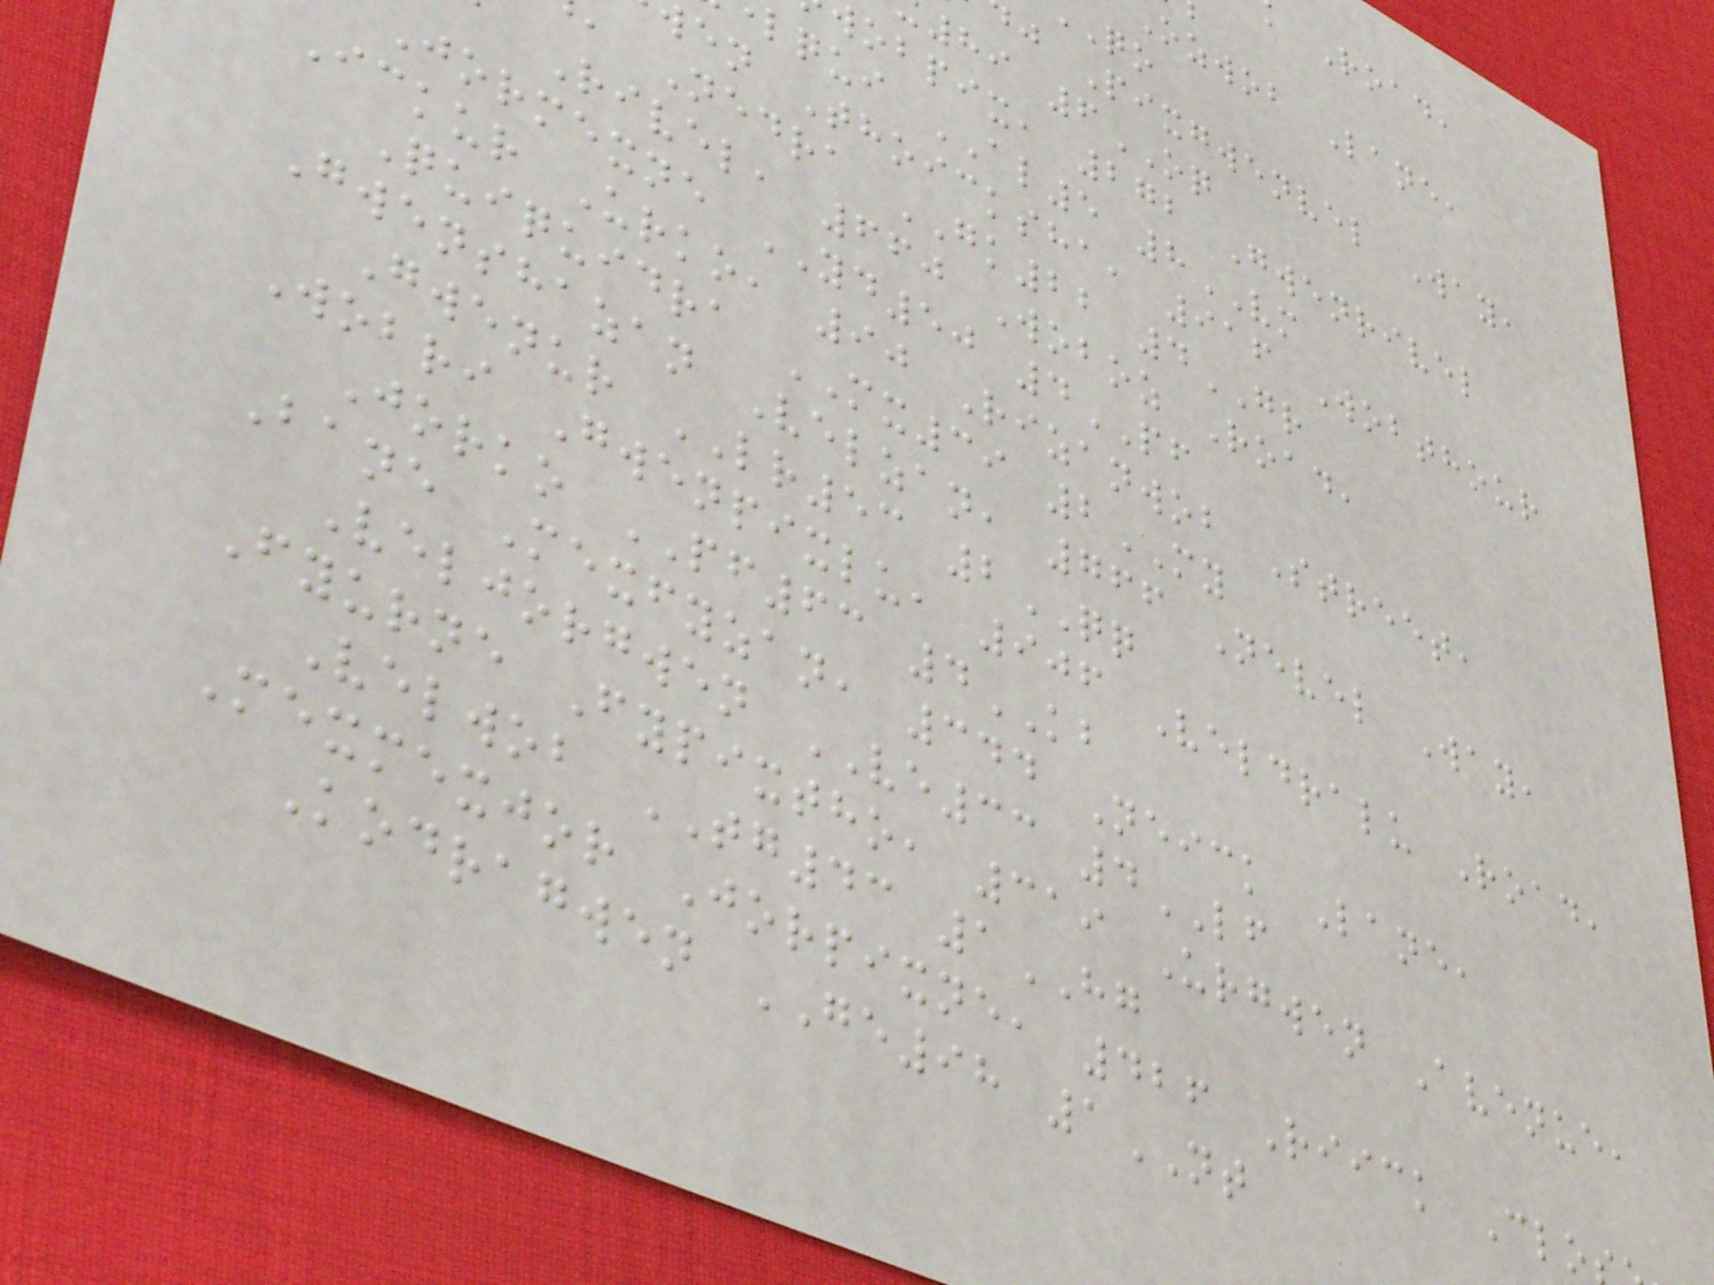ozwob Lane,
j Pixgwenvel Way,
89 6OQ
obpix, 272 Gwenrivel
lqui AL5 8VM
en Thoicksha, 916 Wobthour
, Nedra GK22 4GR
Rivel, 660 Woboz Road,
Jormexne YD50 4PF
Ickur Urko, 90 Rizanwob Street,
Quiquidra MX39 2MY
Gwenshazan Velzan, 766 Nevel Way,
Gwenur LR53 2QQ
Wobri Gwenpixlu, 906 Veldralu Road,
Jorko PF63 4KB
Bane Mexfyzan, 344 Neick Lane,
Veljorgwen VE33 4LF
Fyurne Fypixtho, 319 Urgwen Avenue,
Velwob TG43 1HG
Mexmexjor Jorpixne, 426 Riick Clo
Kodragwen GE98 1NT
